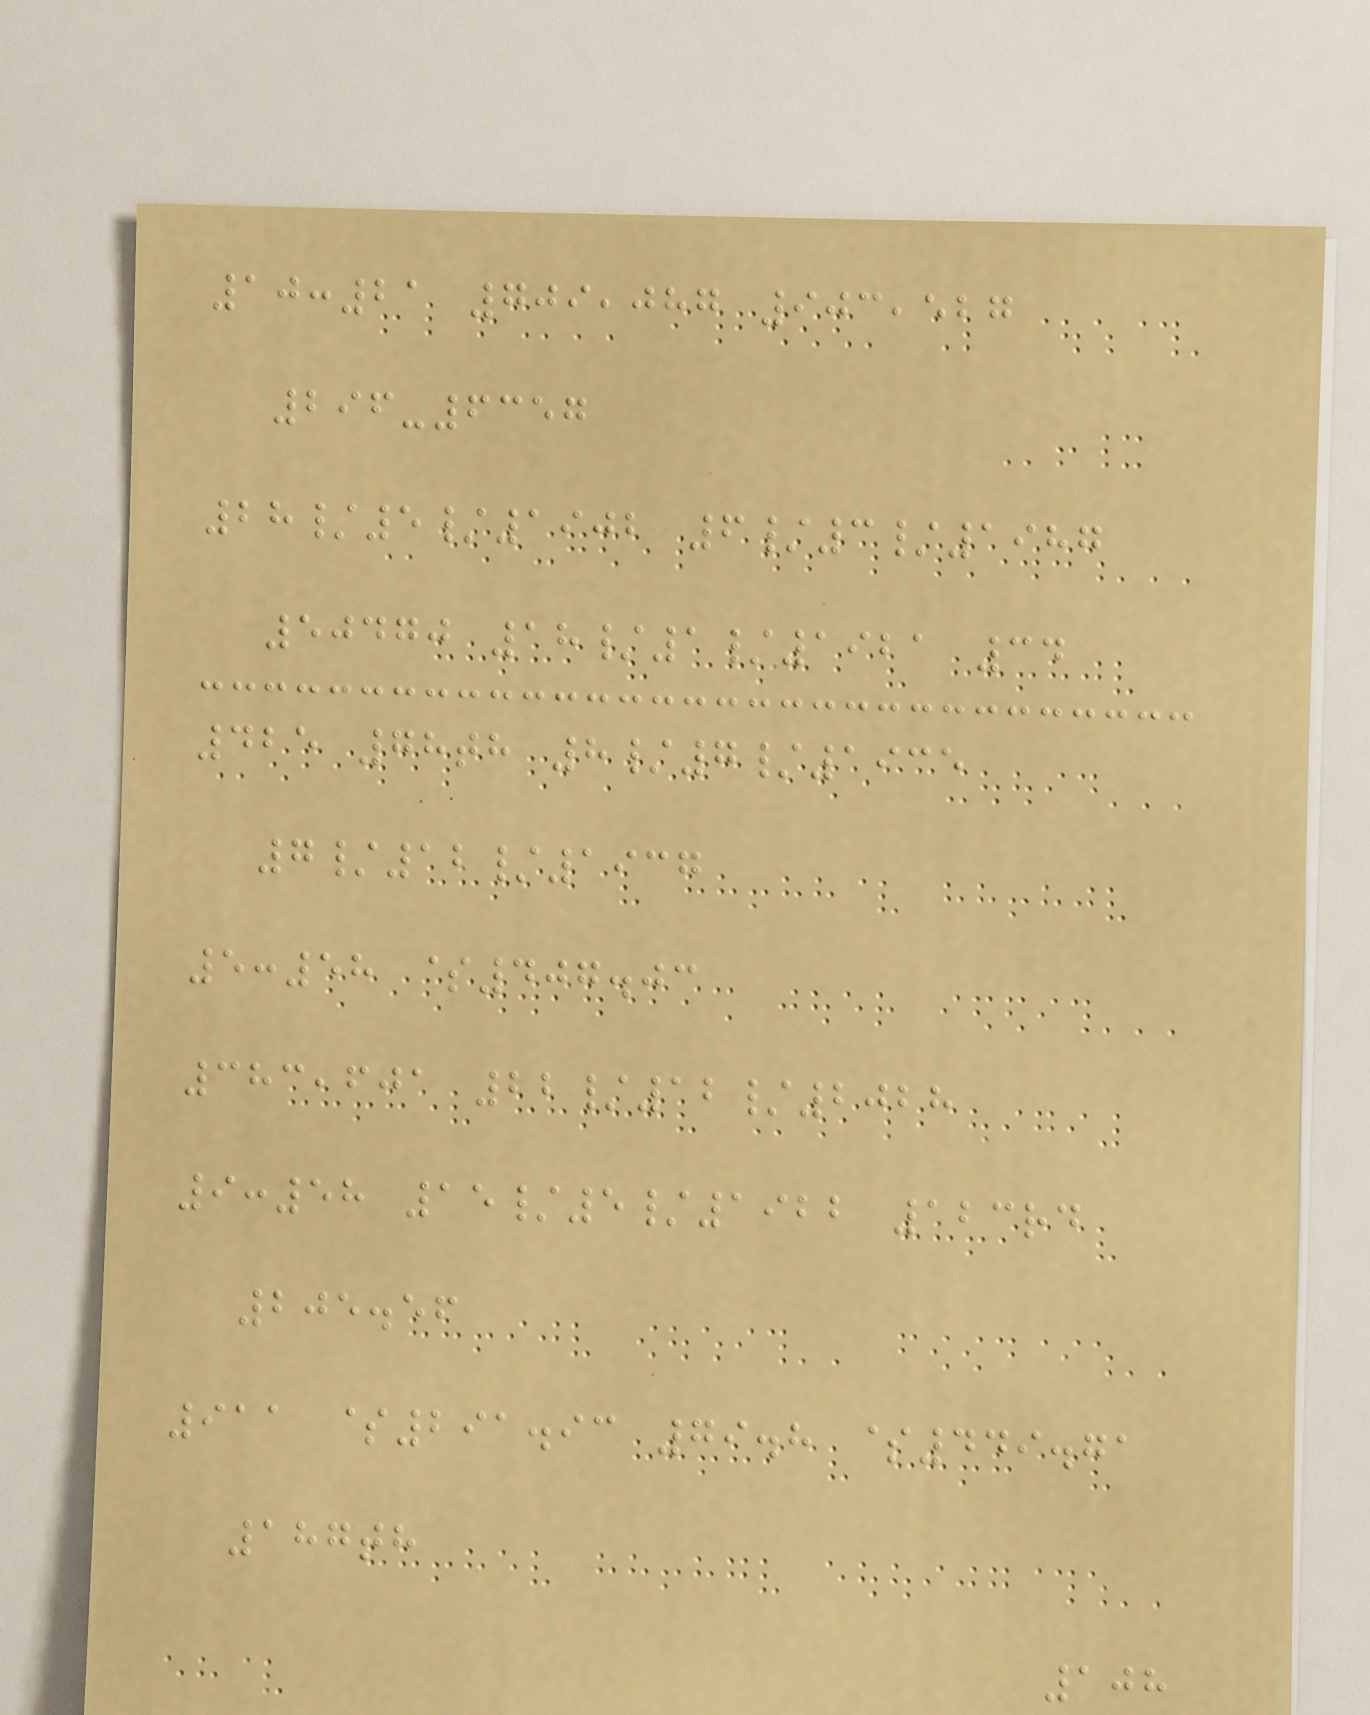10:21 709,087 903,527
296-6357
28/5/1902 6/3/1987
50470 18/1/1921 34
425 78th 8/7/1935
7/12/1937
5:58 $407.03
383,601 22/12/2028
9:58 15/5/1922 123rd
205.56
911 $291.93 79.8 $449.71
187th
108
